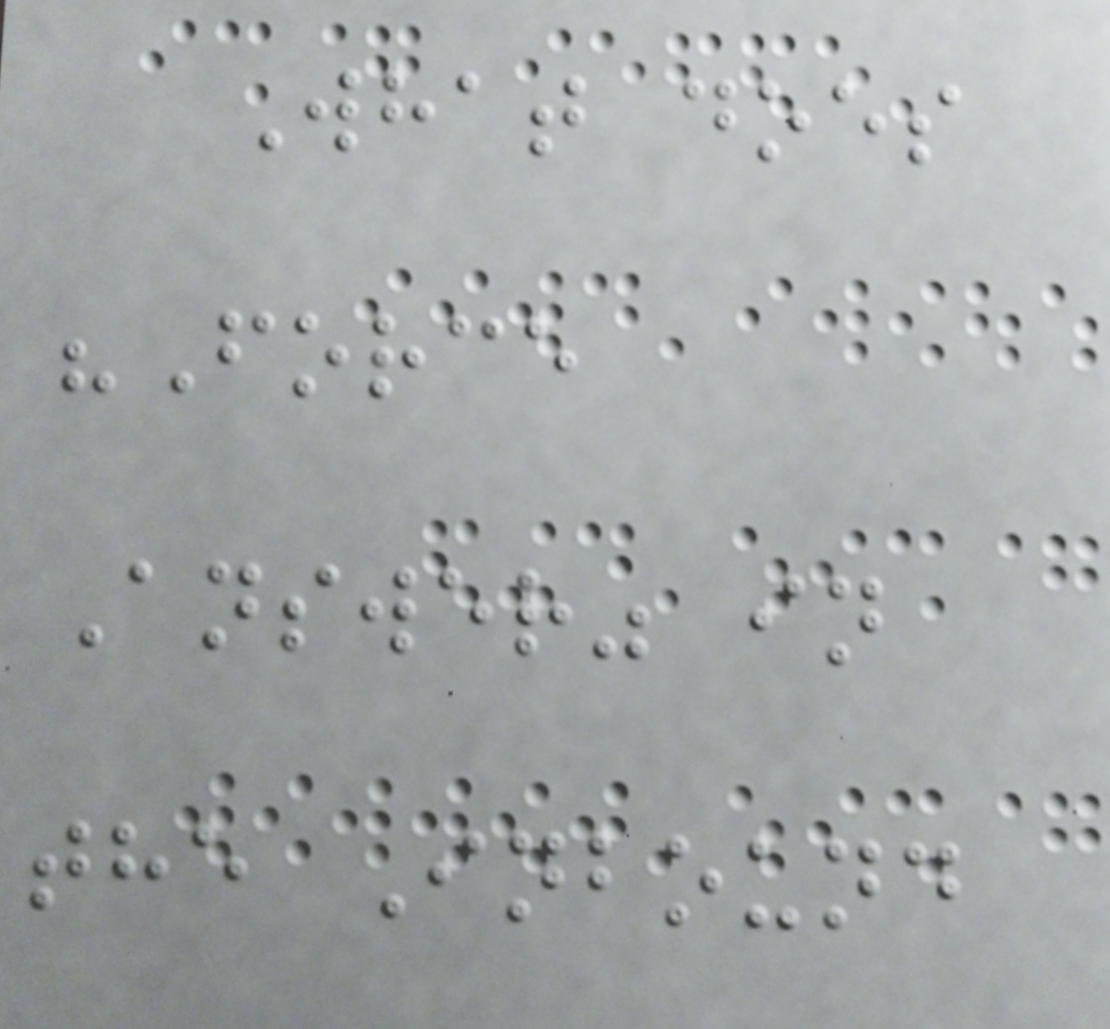What does
"Force
Answer" in
the Inbound
